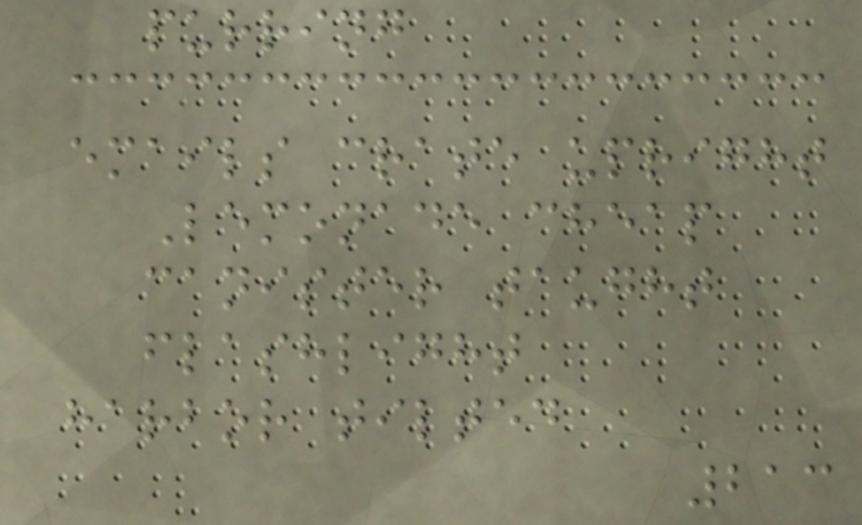purring
emails crate upright
Lemonade cheap
canister taught
flashlight
harbor tilted
213
